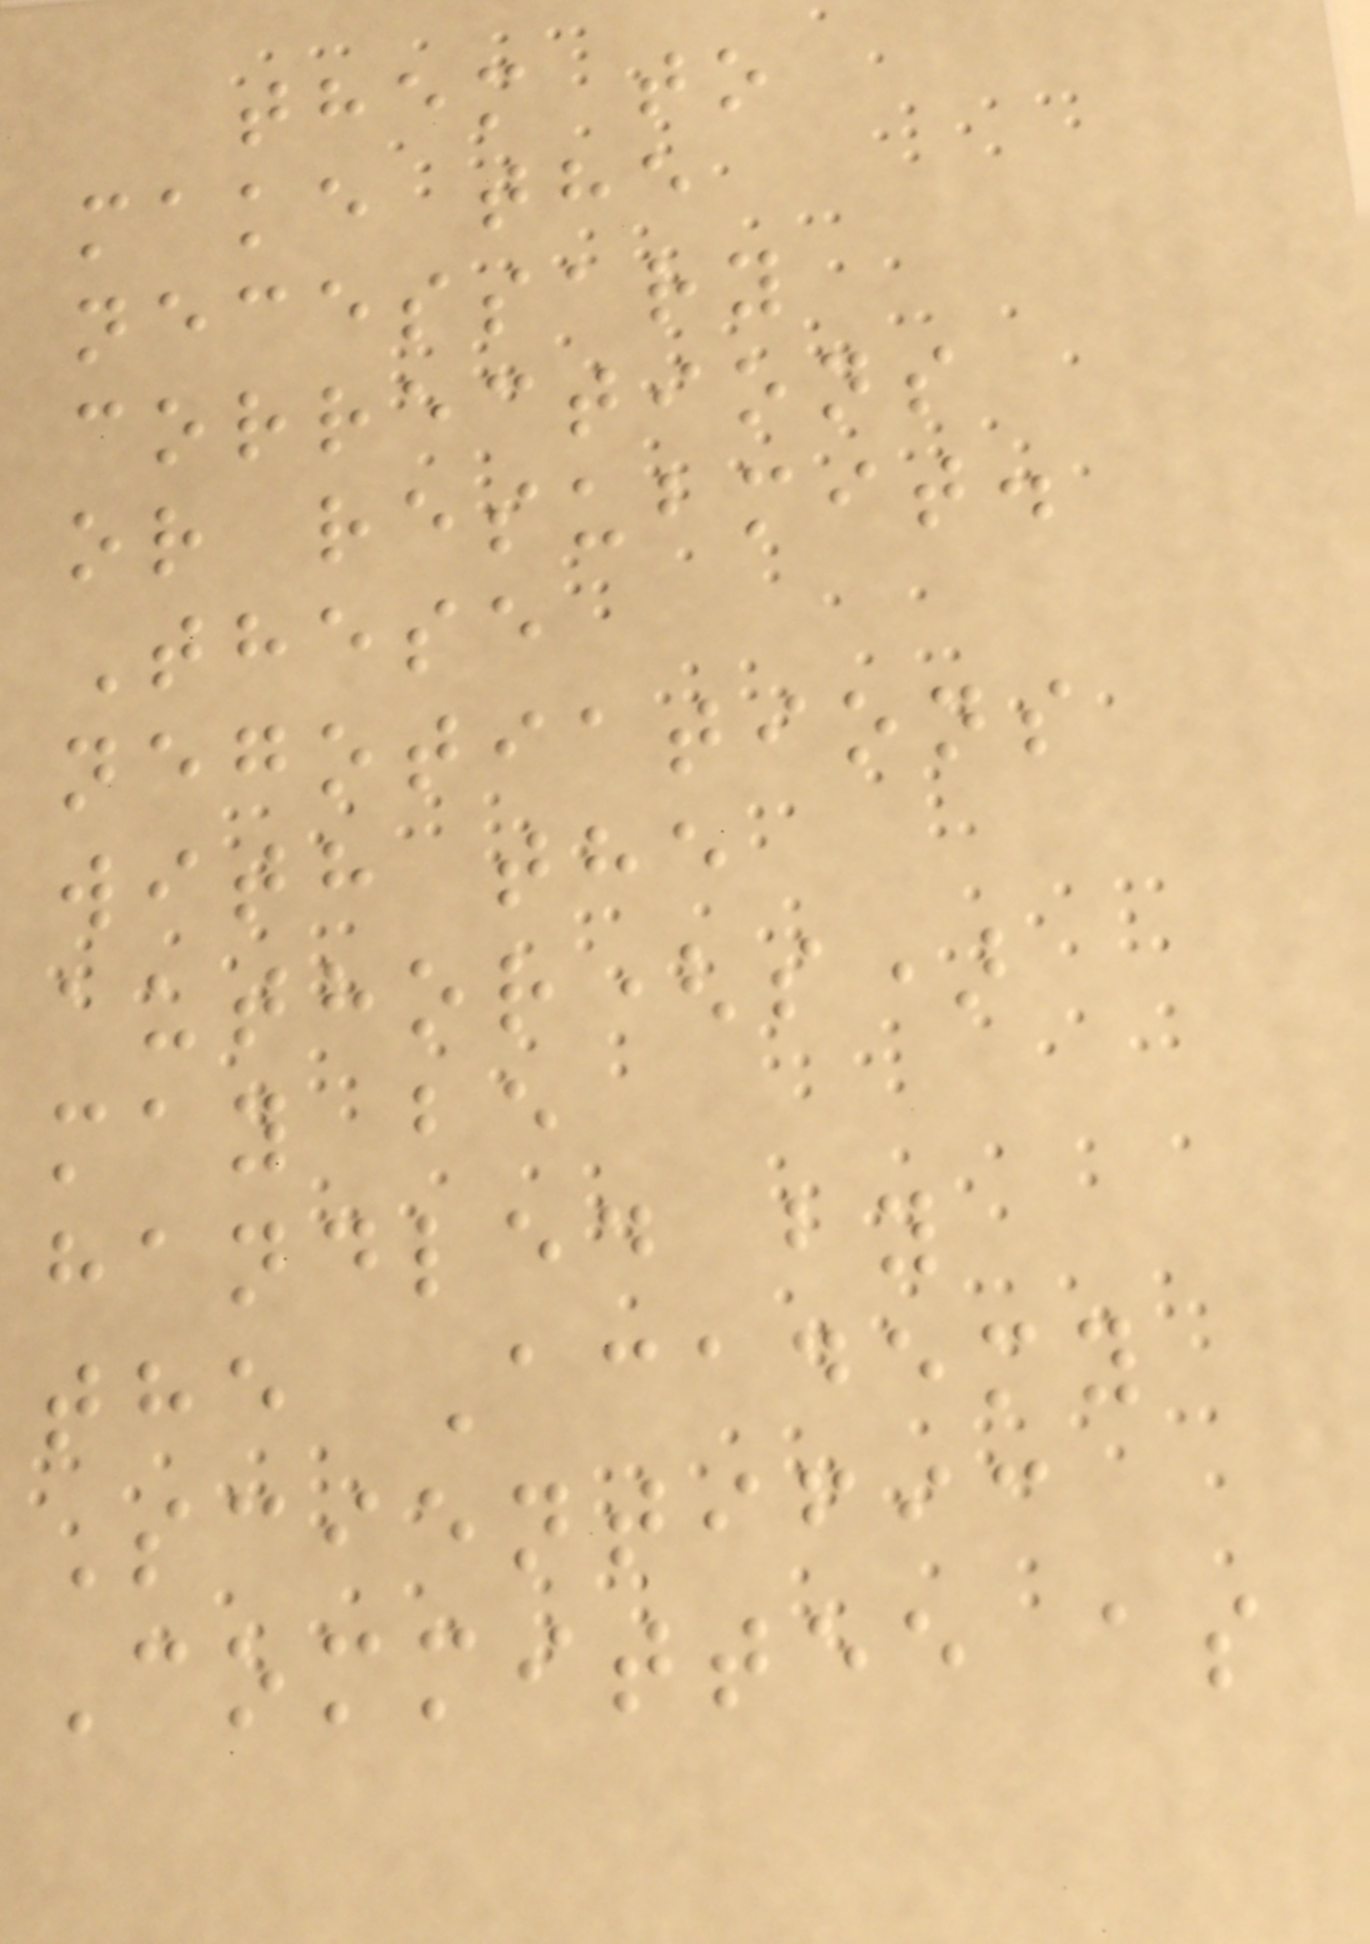them to
make the
necessary
corrections
or resubmit.
These
negotiations
with the
author(s)
may be
handled by
the Academy
Scientific
Committee as
